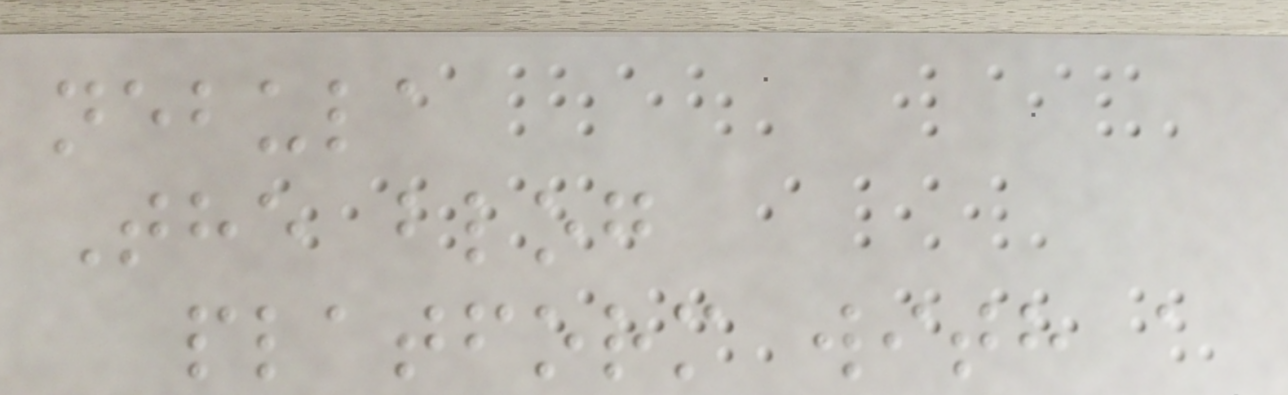nebula
The blog
platform with a
